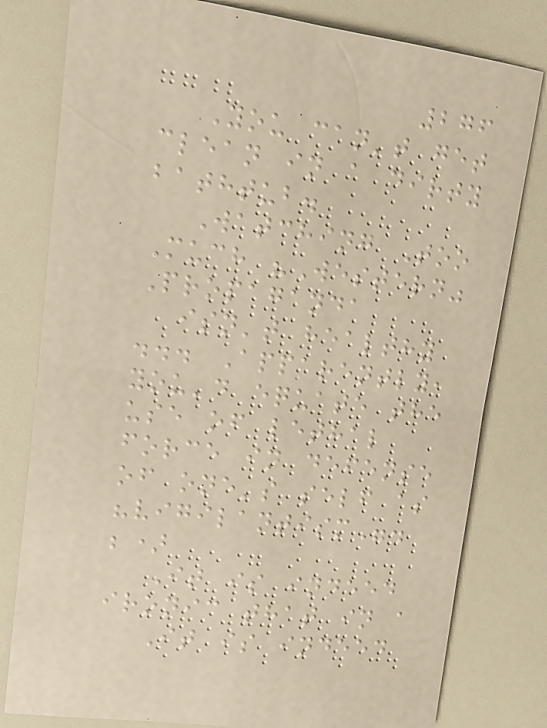276
You can't get
clean in a dirty
bathtub.
Watching Too
Much "Western"
Propaganda
isn't healthy
... Apparently,
you'd equate the
use of lethal
force in defense
of one's self as
"vigilantism".
;)
It is indeed
ironic that in a
It is indeed
